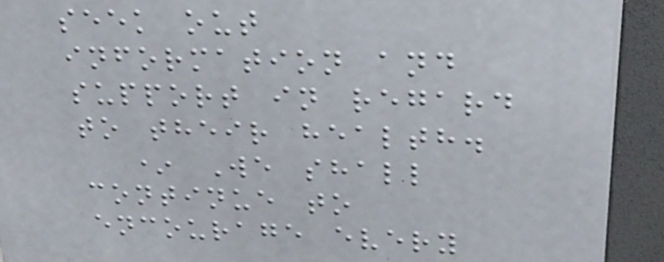seek out
information and
support in regard
to their health.
* We shall
continue to
encourage every
